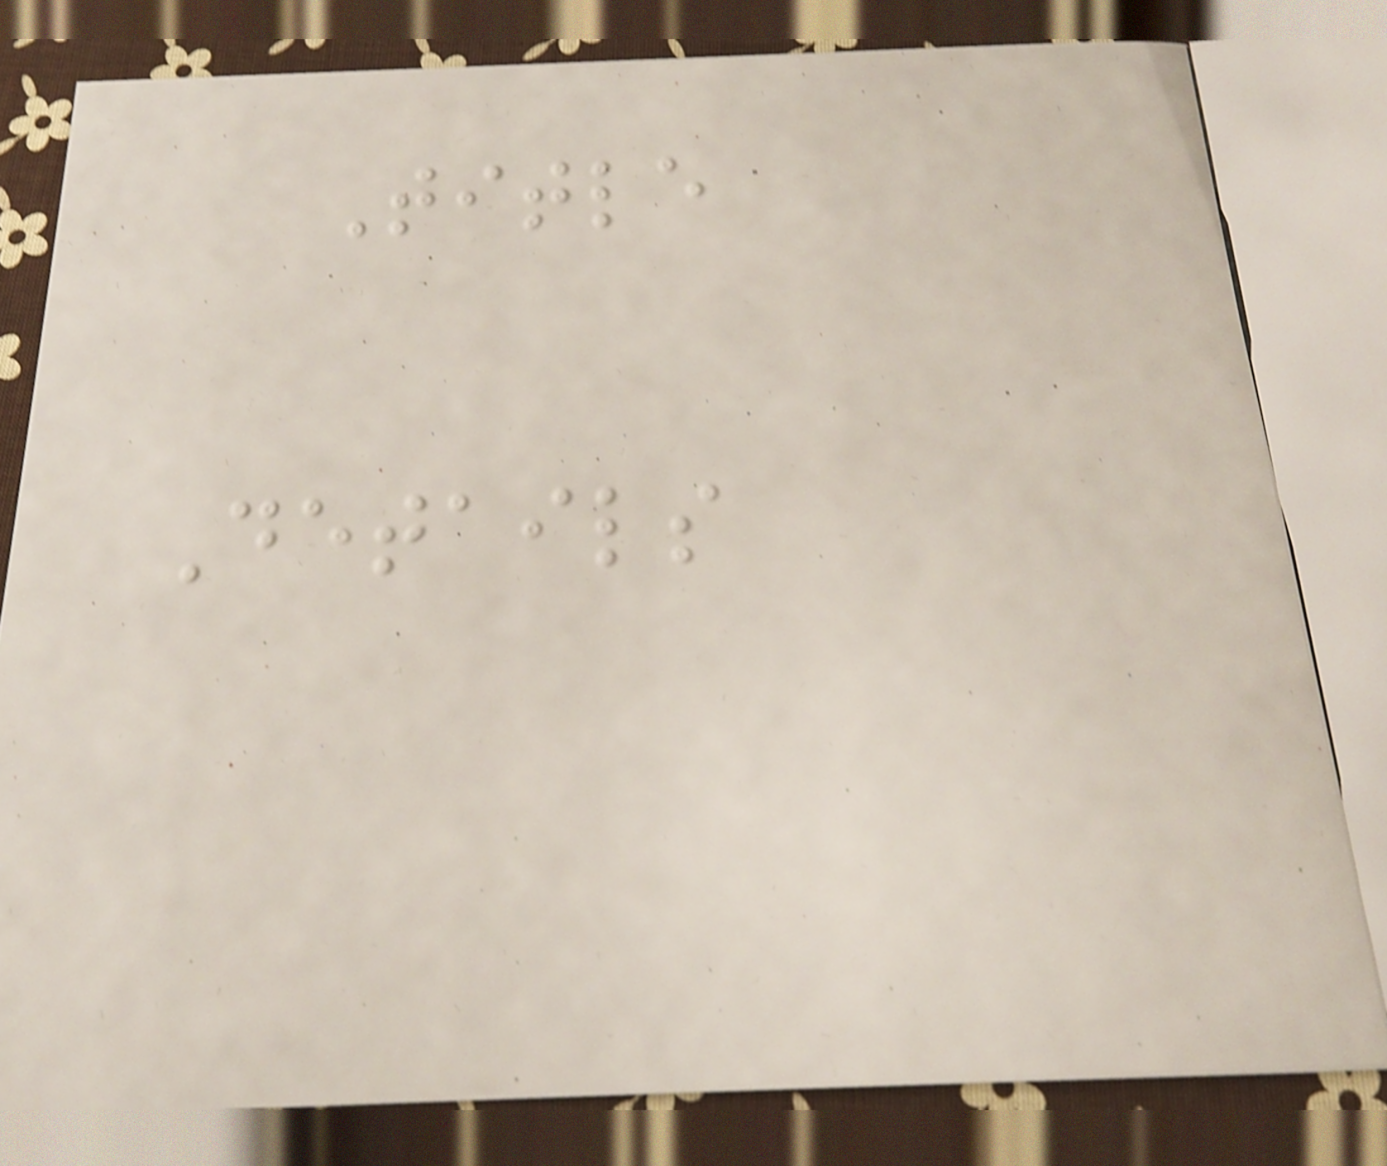Title
Details
